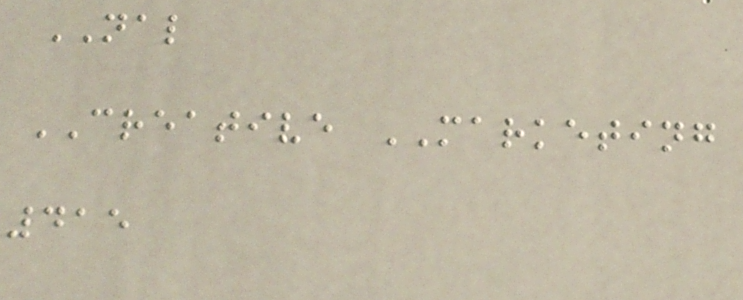NAL
CREATIVE MARKETING
415
